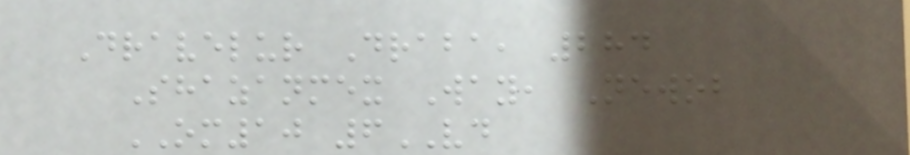Dravelur Draba, 284
Shazanmex Way, Newob
OM10 6VD
